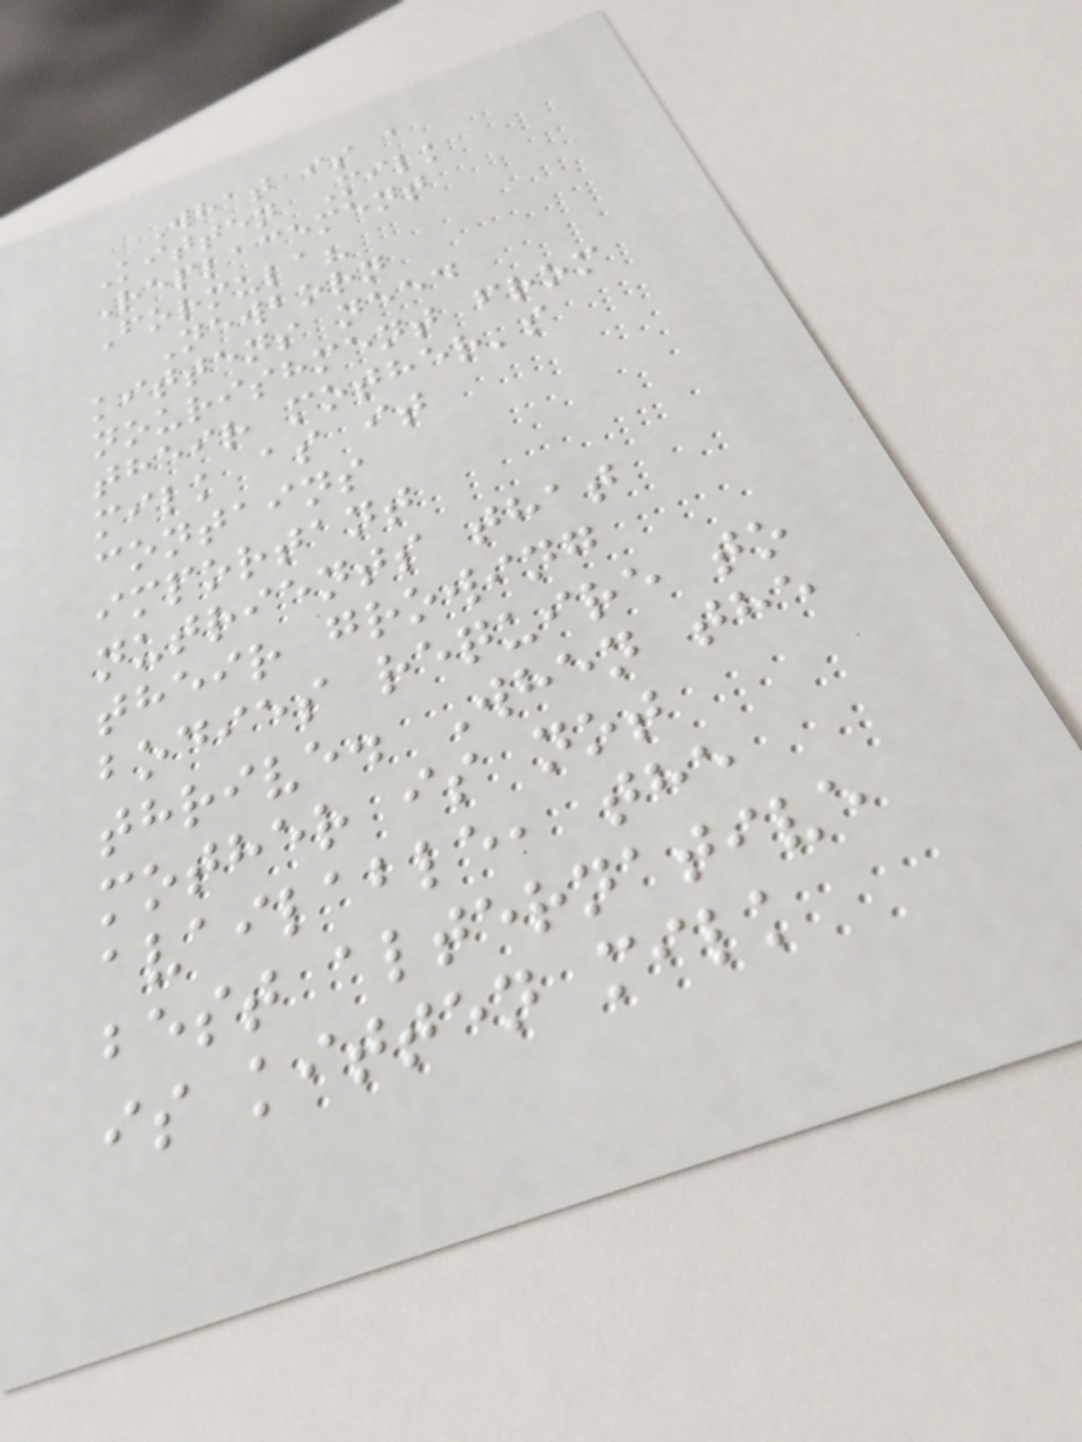What is a
Kitten Milk
Replacement
Formula?
Newborn
kittens need
nourishment from
their mother's
milk as it
contains
important
nutrients that
their growing
bodies require to
thrive. When the
mother is not
available, the
best alternative
is kitten milk
